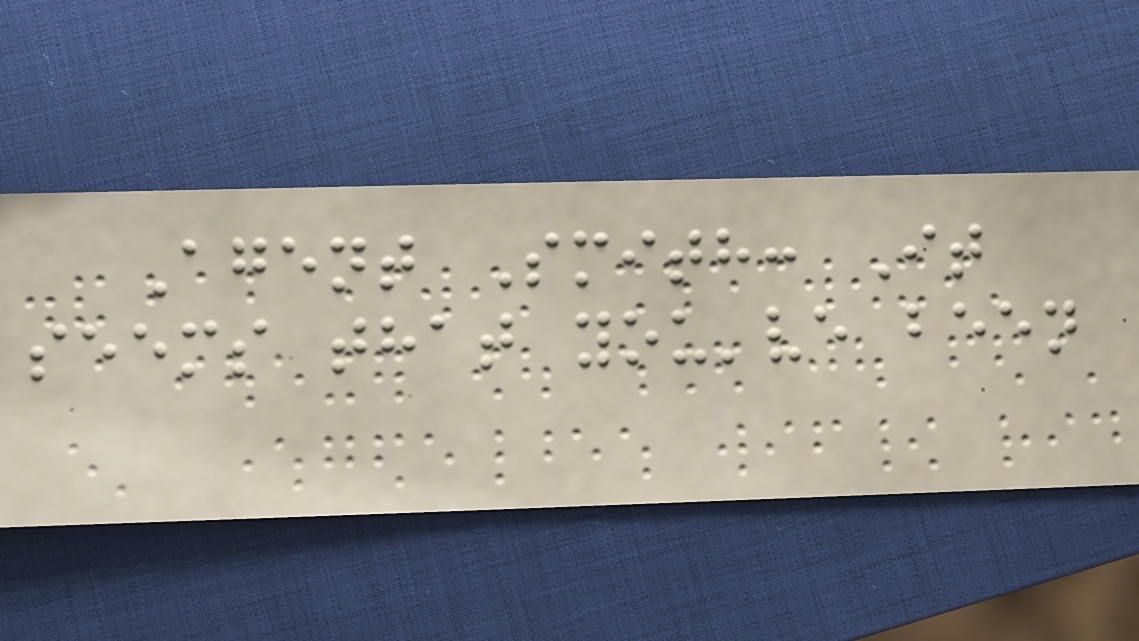Agent Smith: It
seems that you've been
